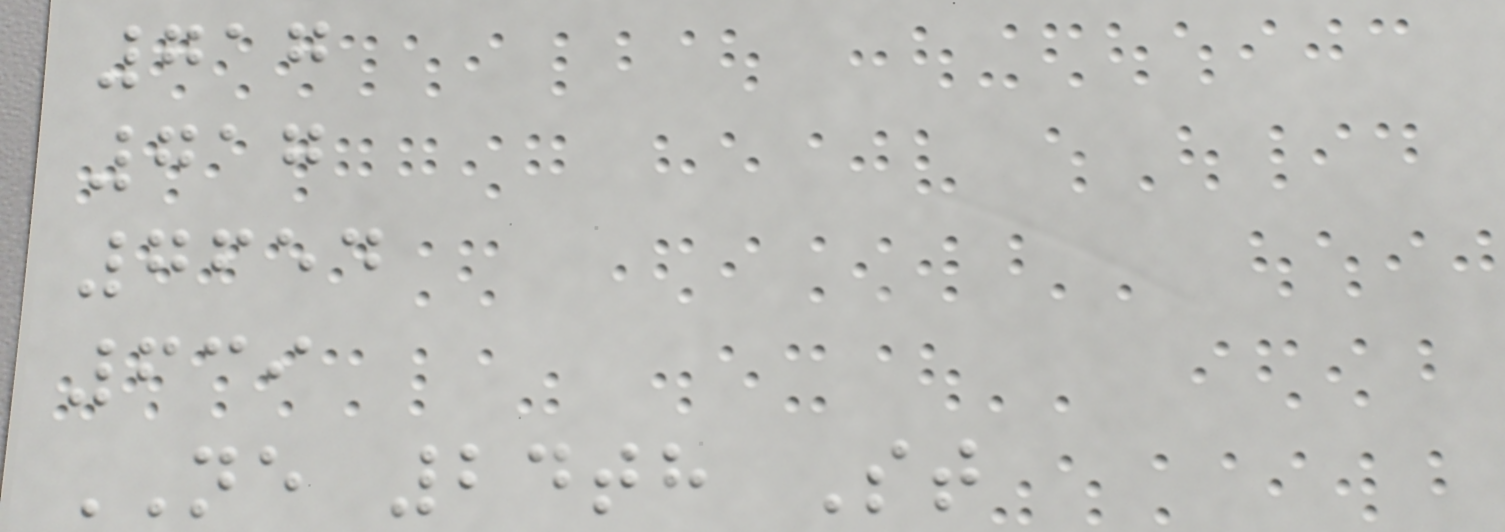717
717
7654
639
NE 24th St
